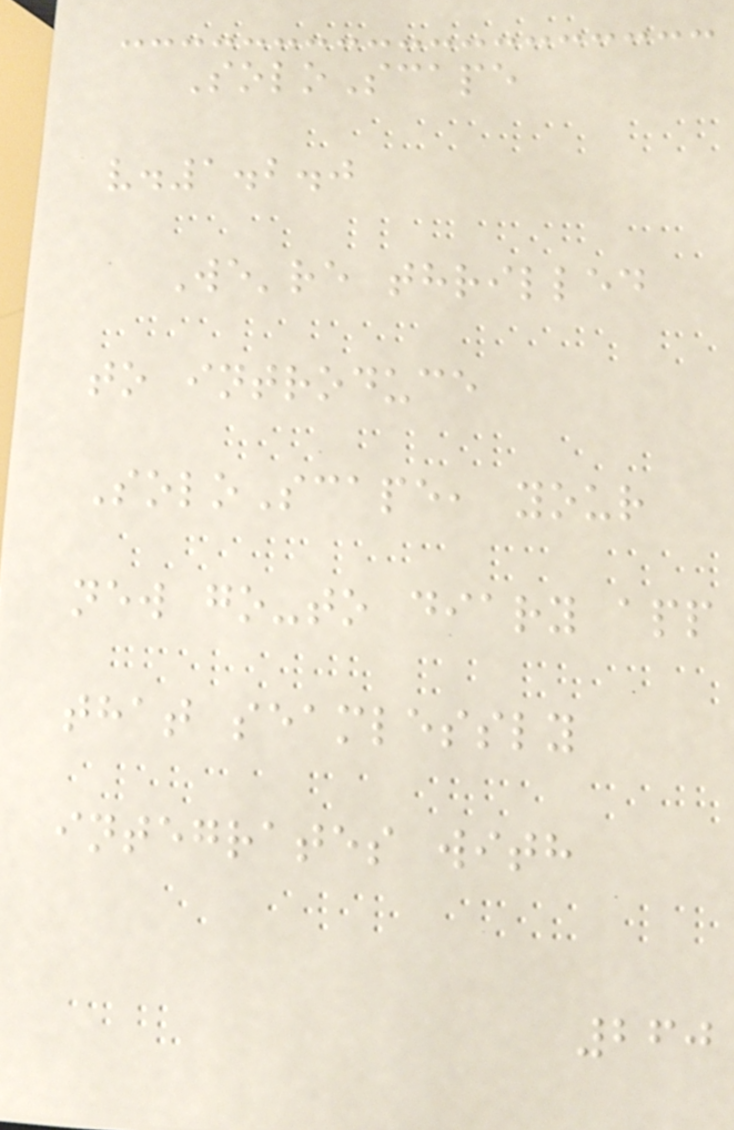SoloScape
v.1.2.0
We're thrilled
to introduce
SoloScape, your
new go-to diary app
that seamlessly
integrates with
260
